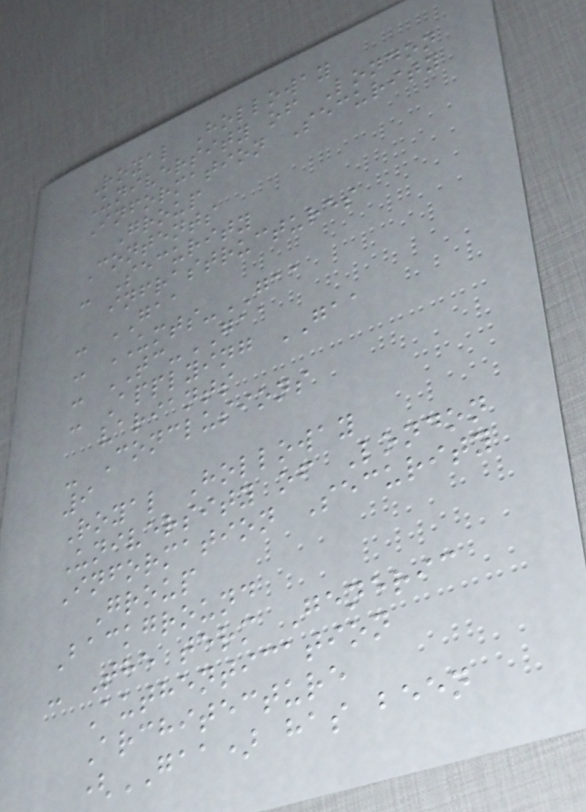Royal Holloway
University of London
Information Security
Group
Contents
- Security
infrastructures
- GAA
- UMTS-GAA
- TC-GAA
- Applying GAA
variants
- Conclusions
9
Royal Holloway
University of London
Information Security
Group
Background
- The term Generic
Authentication
Architecture
(GAA) has been
